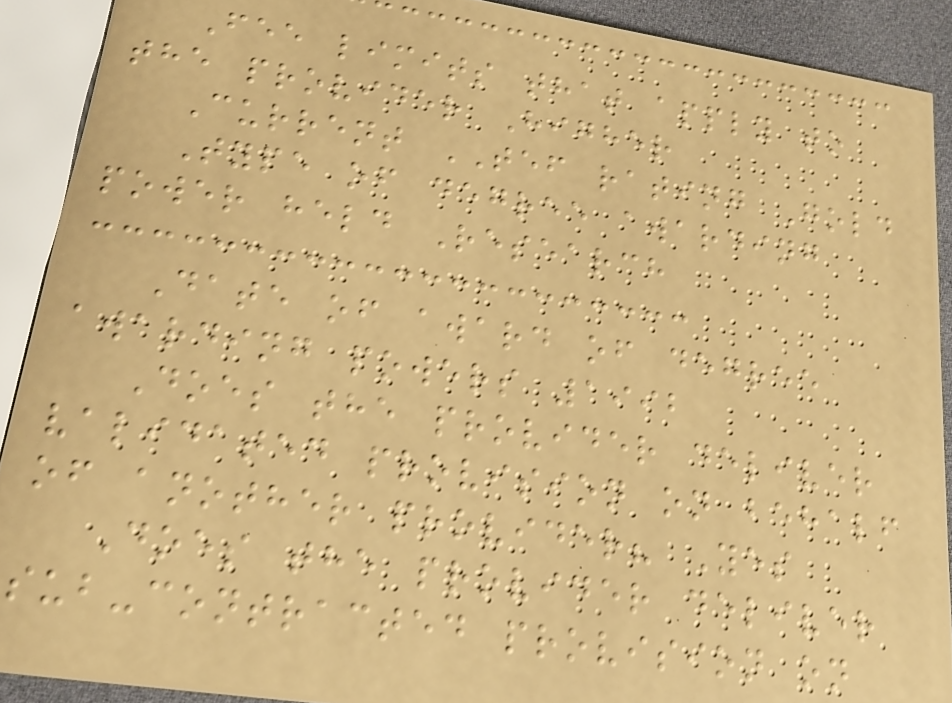Fee limits that apply to
the provider Higher
Current TEF rating Gold
Type of degree awarding
power held Research
Date of award of degree
awarding powers 1992
Does the provider deliver
validated provision on behalf
of another provider? Yes
Does the provider deliver
sub-contracted provision on
